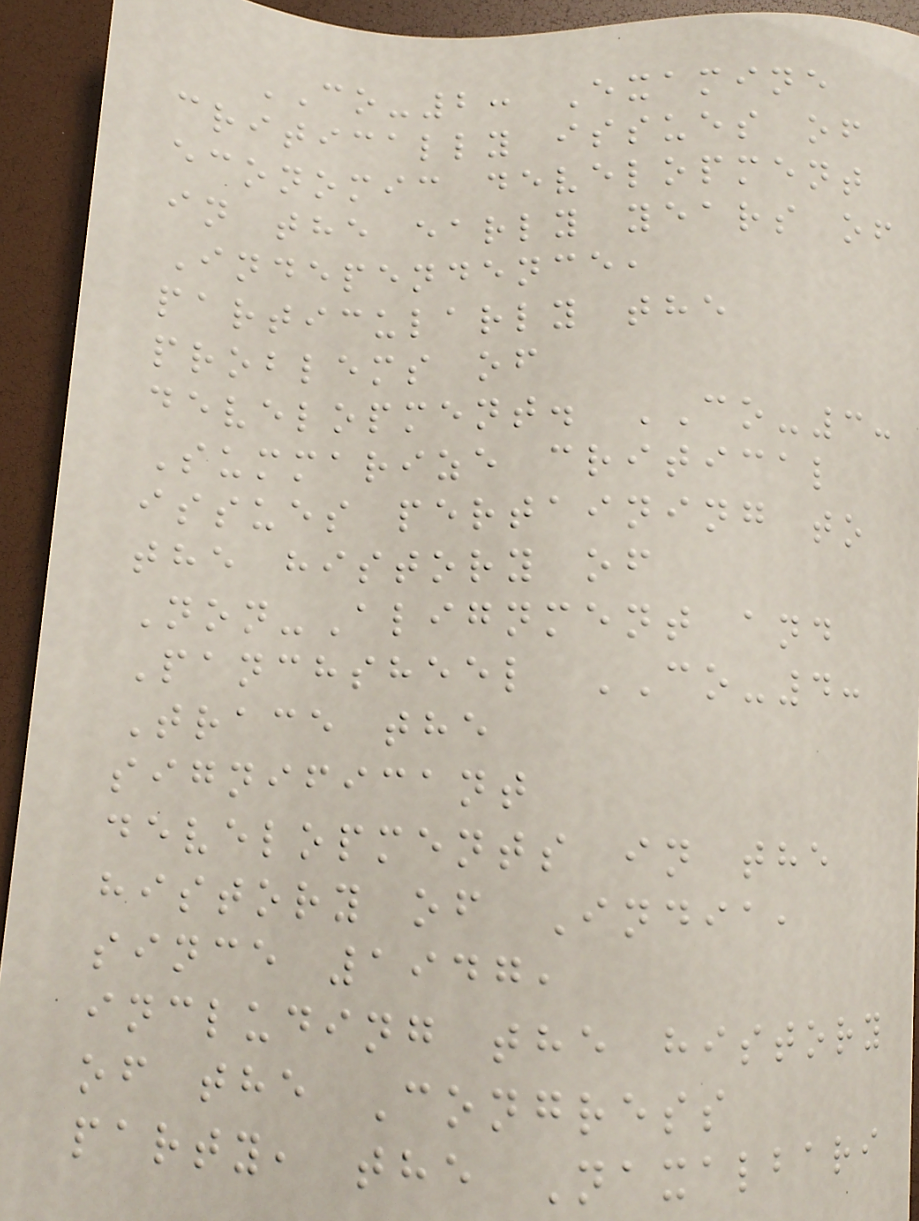CO-2: Examine
critically issues of
economic development
in the early years of
Independence,
particularly the
problems of
development. CO-3:
Summarize critical
issues pertaining to
the history of
Non-Alignment and
Panchsheel CO-4:
Trace the
significant
developments in the
history of India,
since 1947,
including the history
of the Congress
party, the Naxalbari
